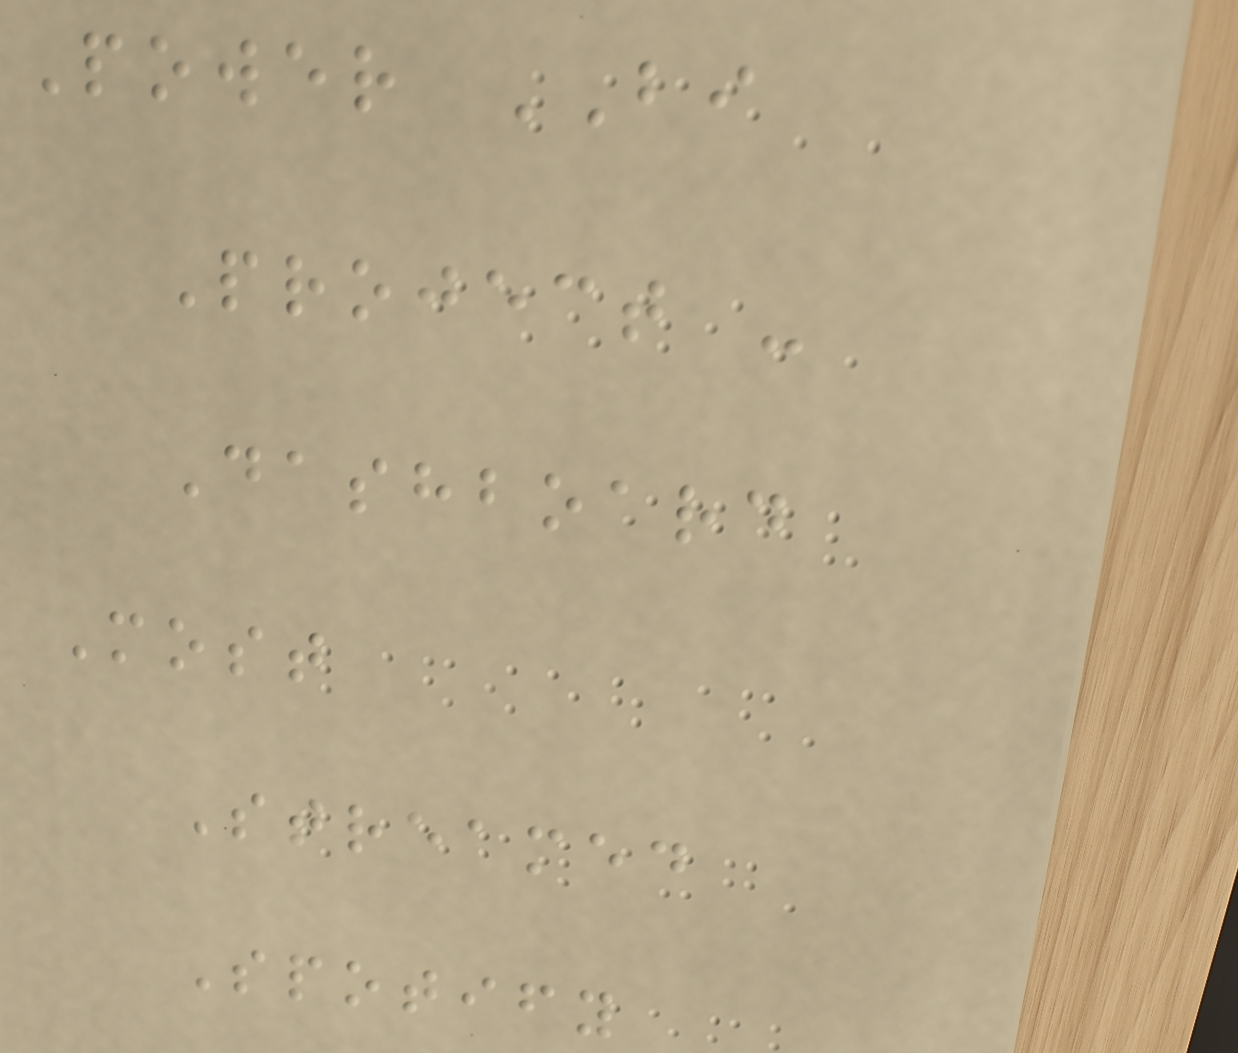Power BI
Project -
Dashboard
Most
Streamed
Spotify
